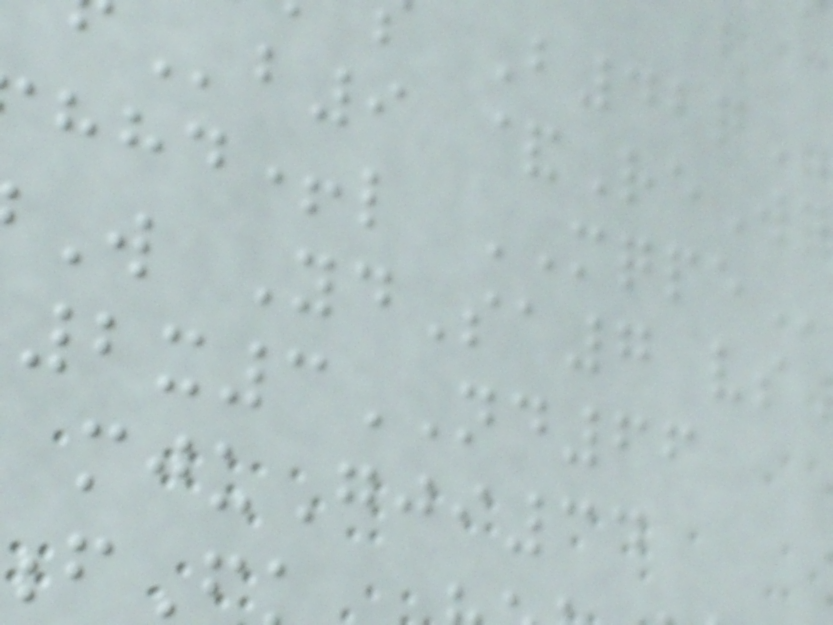b9 &ReWd
hhd+l MQPE
W YdSa7 vs
2x3ND66
mjuGji34
